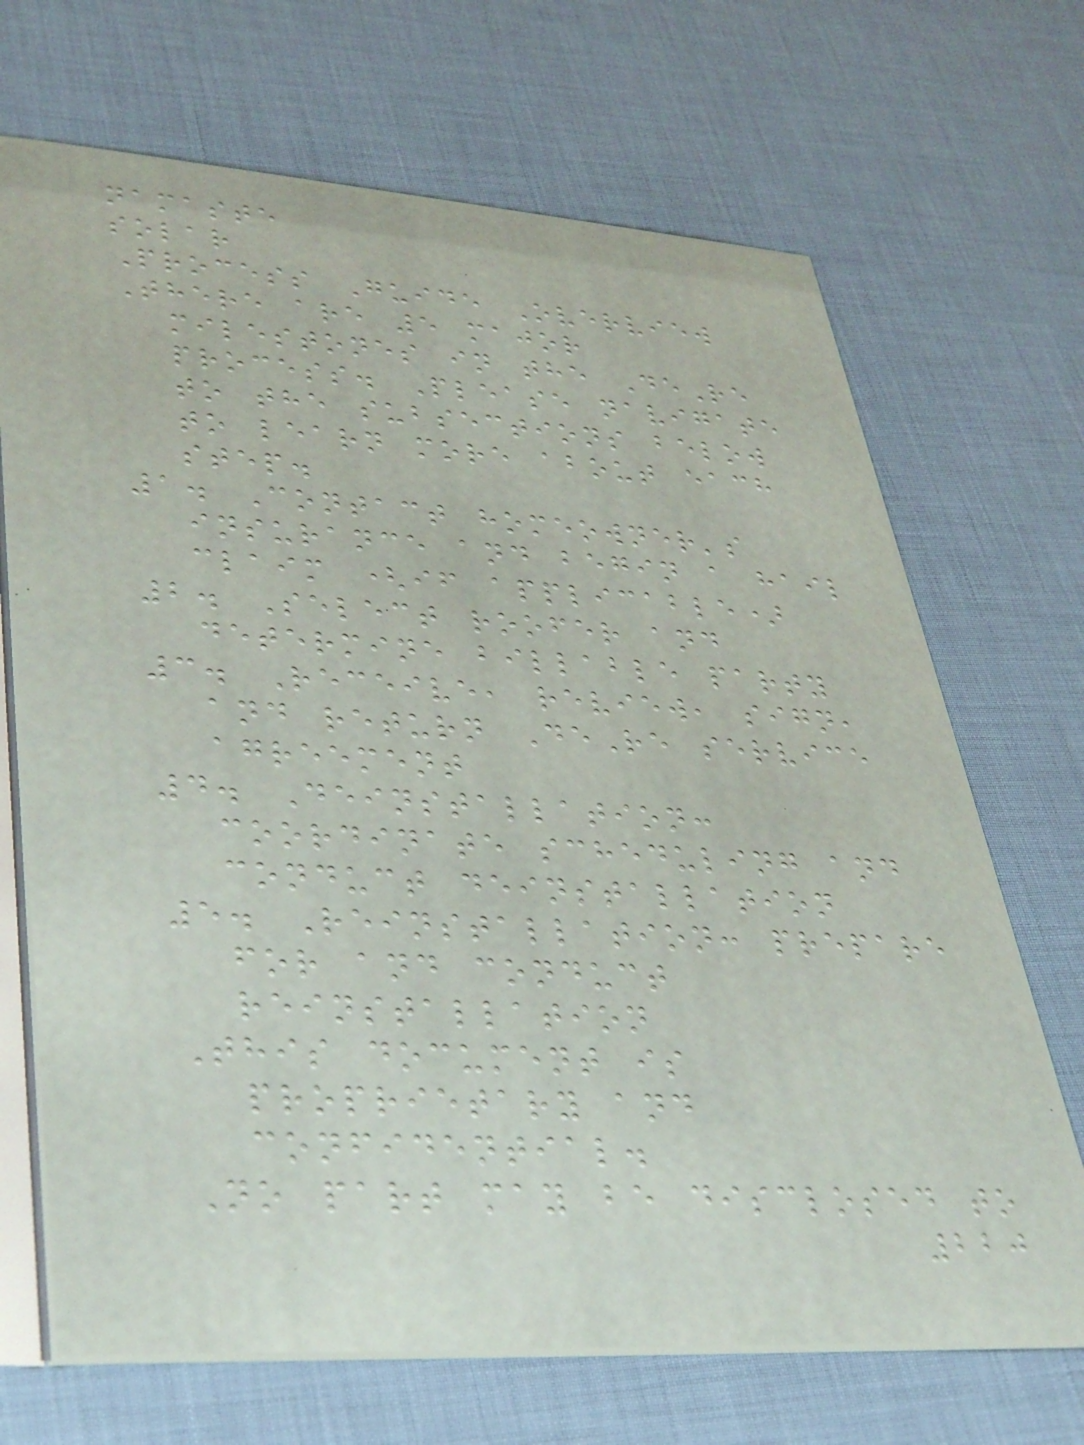namaste
solar
Process Guide Overview
There are 5 major
milestones in the DeRe
process. Please navigate
to the subsections below
to learn more about each
step.
1. Contact homeowner's
insurance and begin a hail
claim (if applicable)
2. Select roofer and
determine billable party
3. Receive, review, sign,
and return DeRe service
agreement
4. Deinstallation:
coordinate scheduling and
conduct deinstallation
5. Reinstallation: prepare
for and conduct
reinstallation
This document is
proprietary and
confidential.
No part may be disclosed to
220
